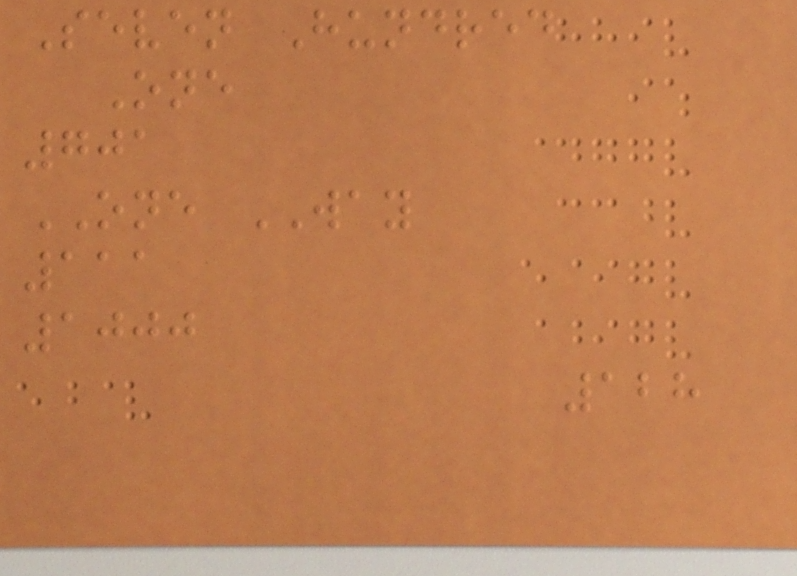Seven Hundred
One
701
ONE WAY
111
1000
128
